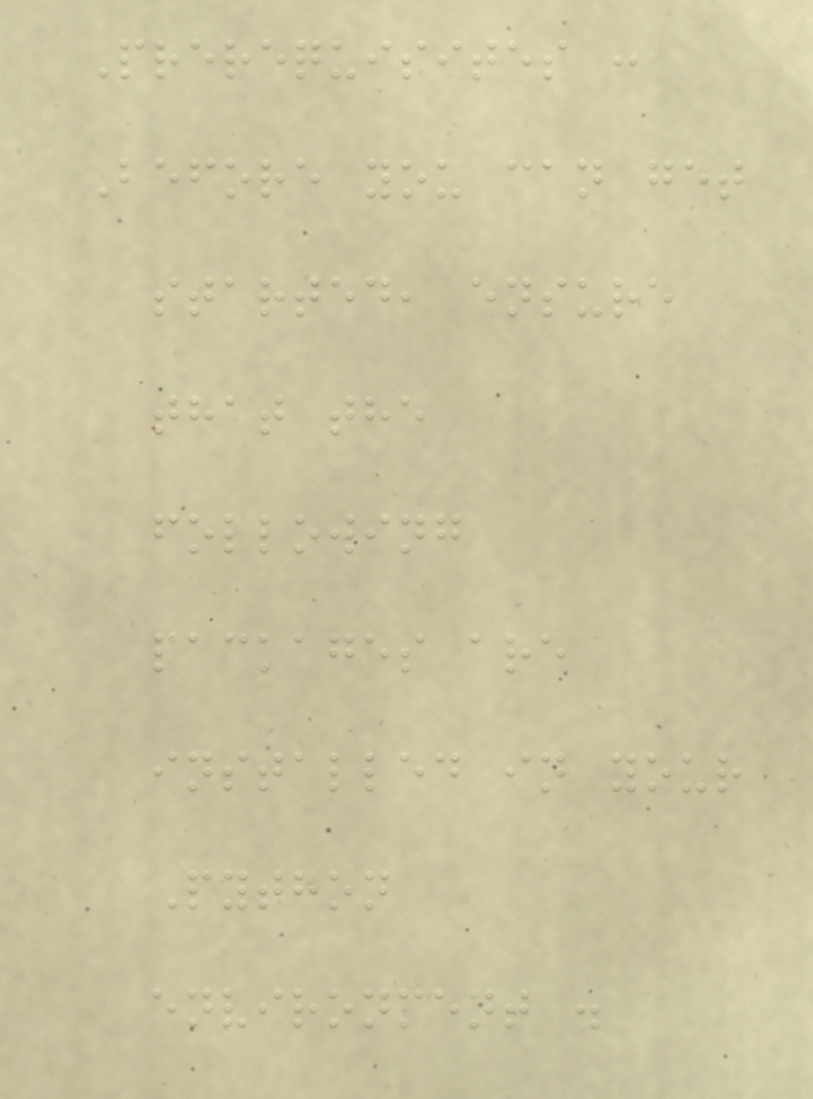Prerequisites :
Before you can get
started, ensure
that the
following
packages are
installed in your
Python
environment .
